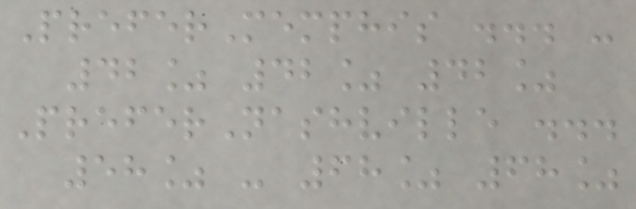PreferMemphis ... -
42% 42% 42%
PreferNashville ...
58% - 68% 68%
